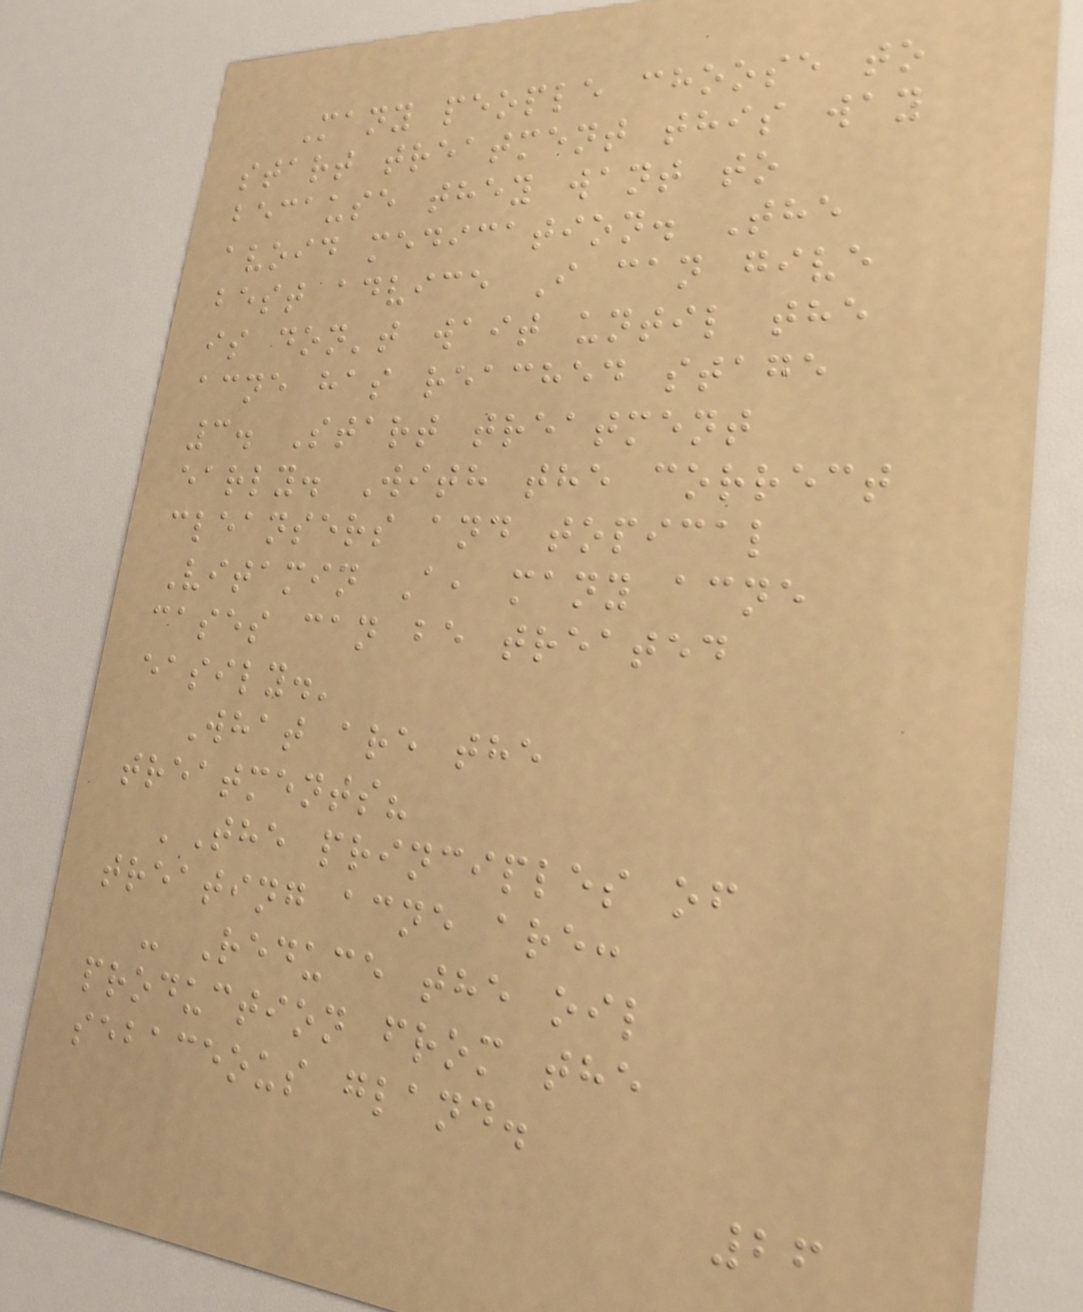Many people choose to
start treatment this way
because they want to
avoid medication. The
best advice I can give
is don't wait until the
acne has reached stage
3. Start treatment
early. With the correct
cleansers and topical
Vitamin A, many acne
cases can be treated
easily.'
What are the
treatments?
'The principles of
treating acne are:
- Reduce the oil
production from the
sebaceous gland.
26
